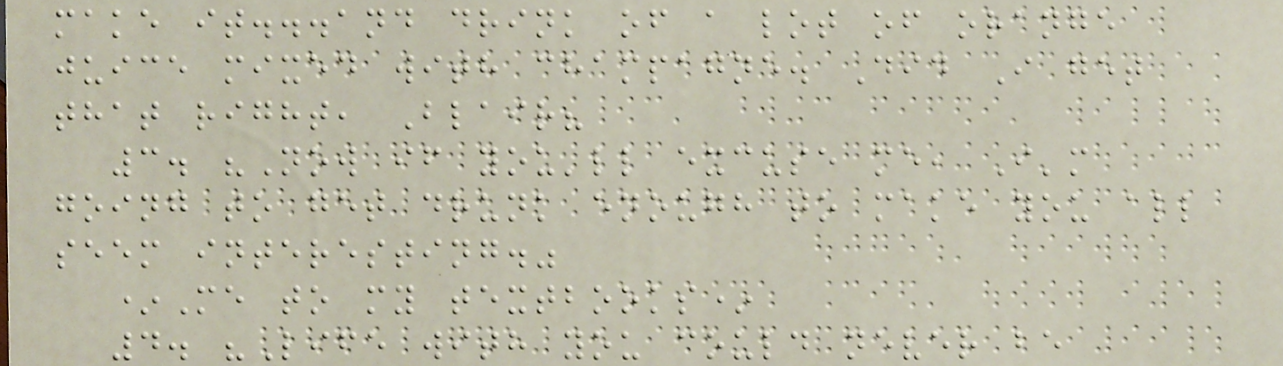make it...and drink of a lot of orange
juice mixed with champagne. Did I get
that right, Blair?
3. "Now if you'll excuse me, I'm
going to get drunk enough to make you all
seem interesting."
*Me to my textbooks*
4. "Life with you could never be
